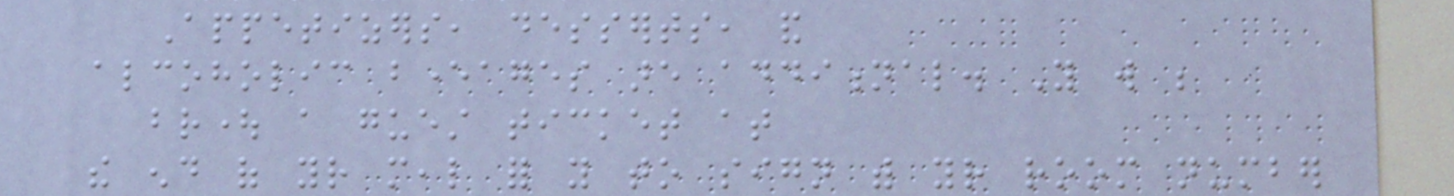Appetizers, desserts, and
alcoholic beverages are additional. You will be
brought a guest ticket at
the end of your meal for you to sign with your room number
